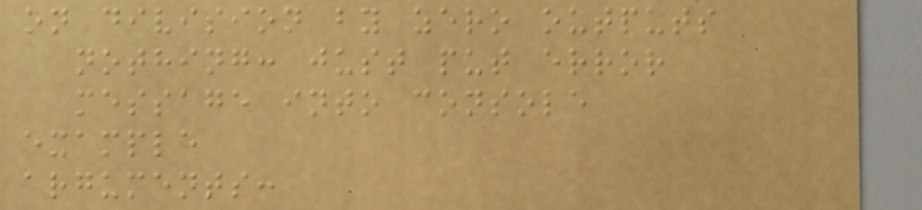on division by zero outputs
nothing: just put error
message into console
example
arguments:
